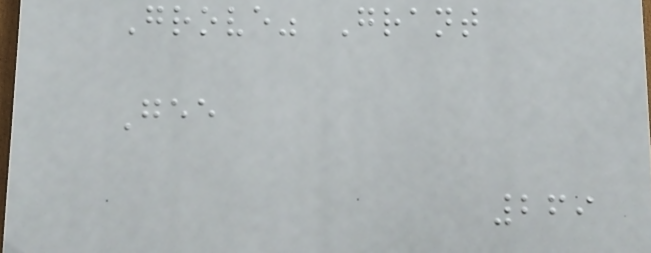Grove" Grant
Gee
269
